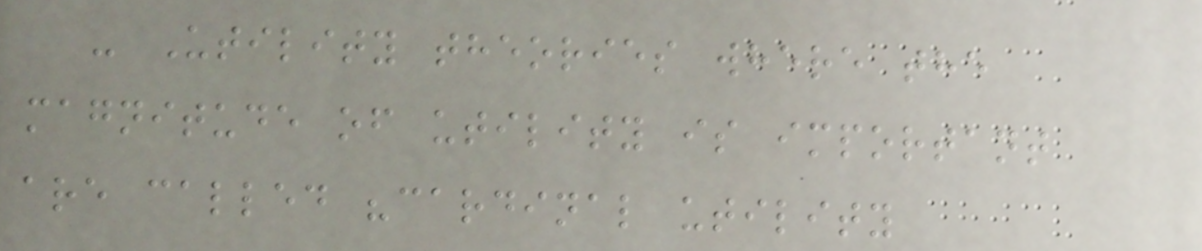- Utility theories where the
magnitude of utility is important
are called "cardinal utility
